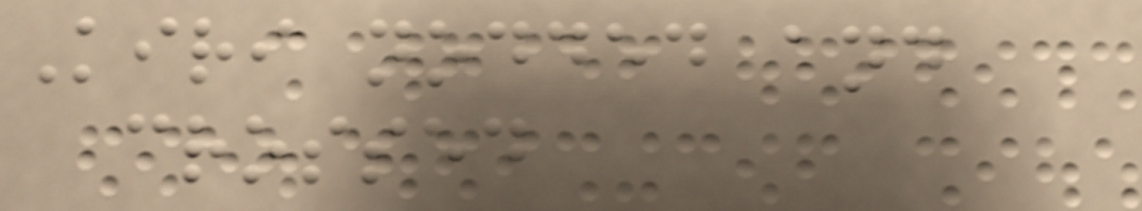Kiri nodded and
crossed
